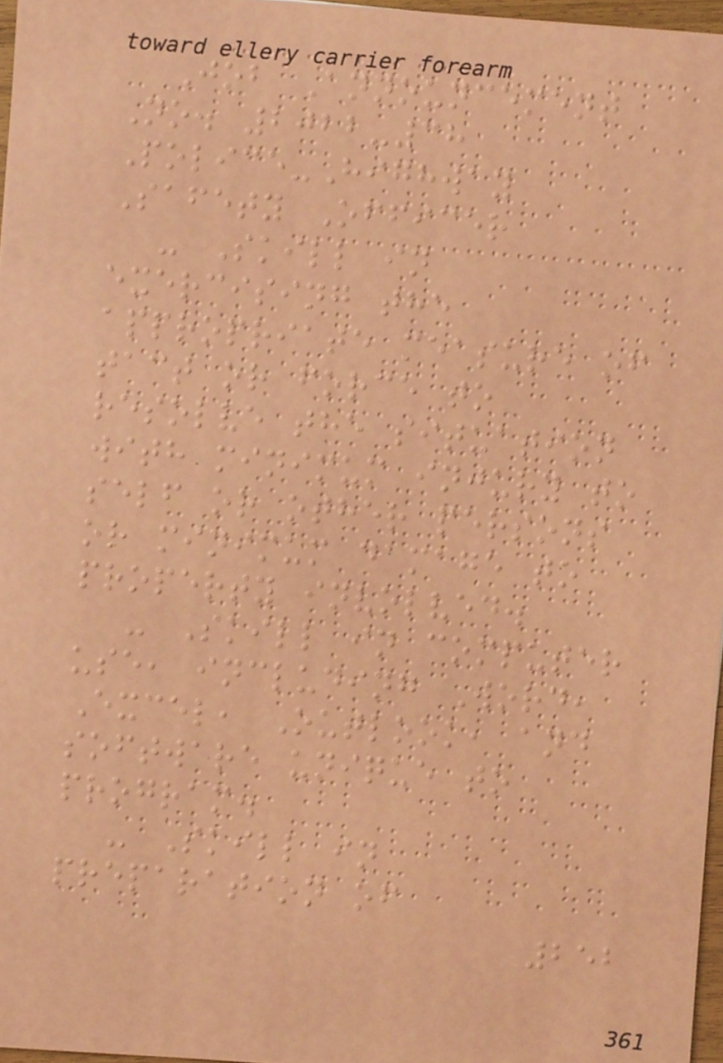Job Announcement
No. 2022-38
Police-Highway
Safety Officer
- Skill in
exercising the
appropriate measure of
tact or force to
resolve the situation
with minimum injury to
self or other persons
or minimum damage to
property involved.
- Skill in computer
use, including Word,
Excel, Outlook, and
software unique to
program.
- Skill in
preparation of
252
